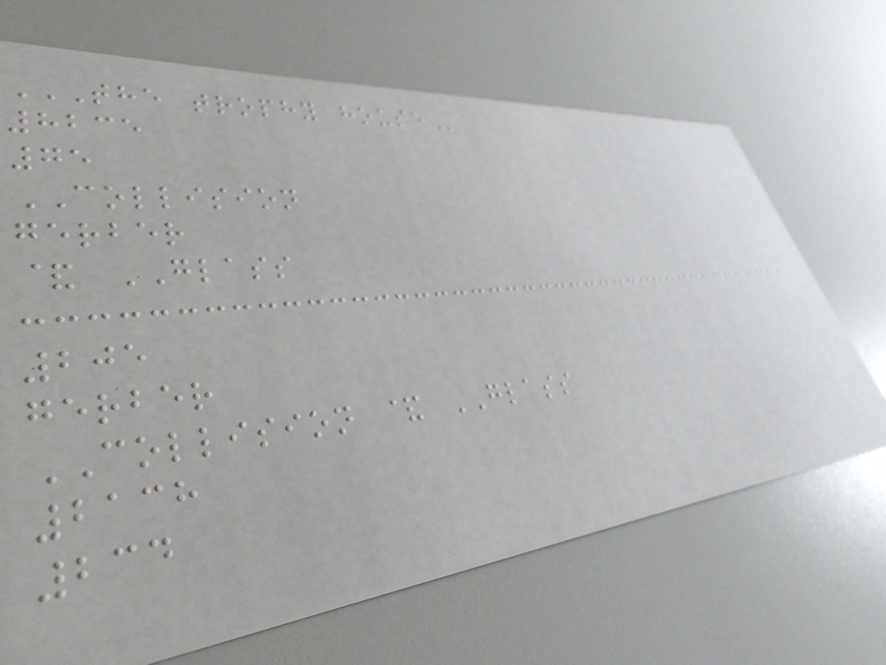THE TROPHY HOUSE
8235
75
COLLISION
gerber
& GLASS
205
gerber
COLLISION & GLASS
2138
234
